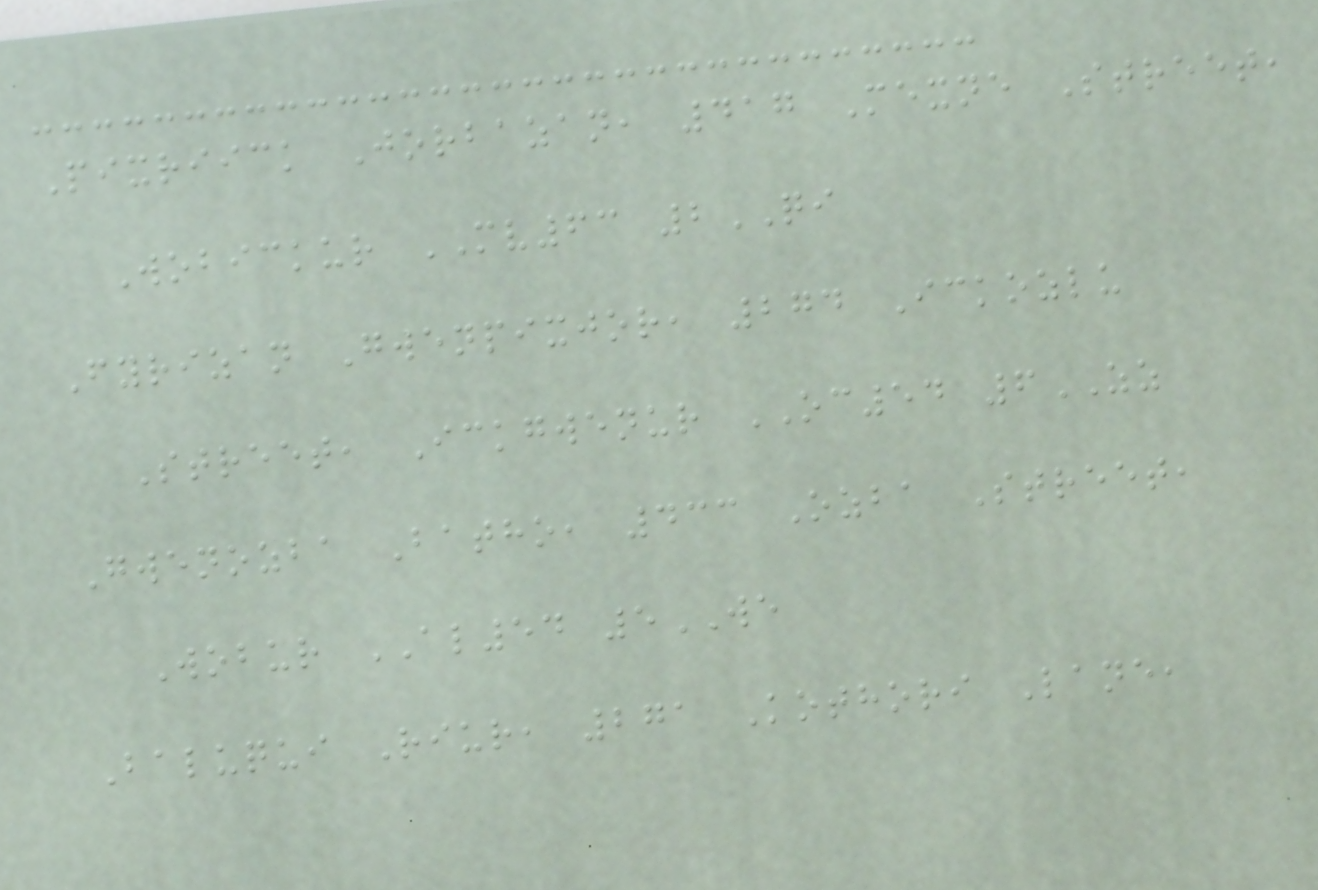Pixriick Jorbazan, 417 Mexne Street,
Wobickur MV63 2QI
Fyrizan Gwenpixjor, 274 Ickozlu
Street, Ickgwenur OC54 6ZZ
Gwenozba Batho, 433 Ozba Street,
Wobur AL54 5WE
Baluqui Riur, 271 Kothori Lane,
